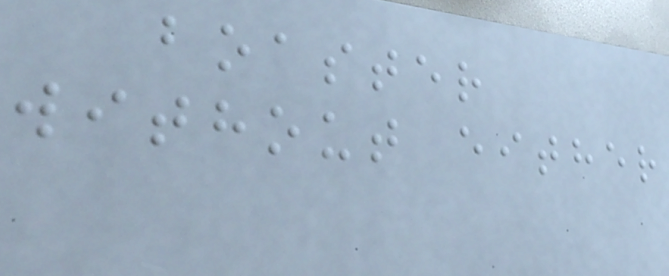boaster
without either
